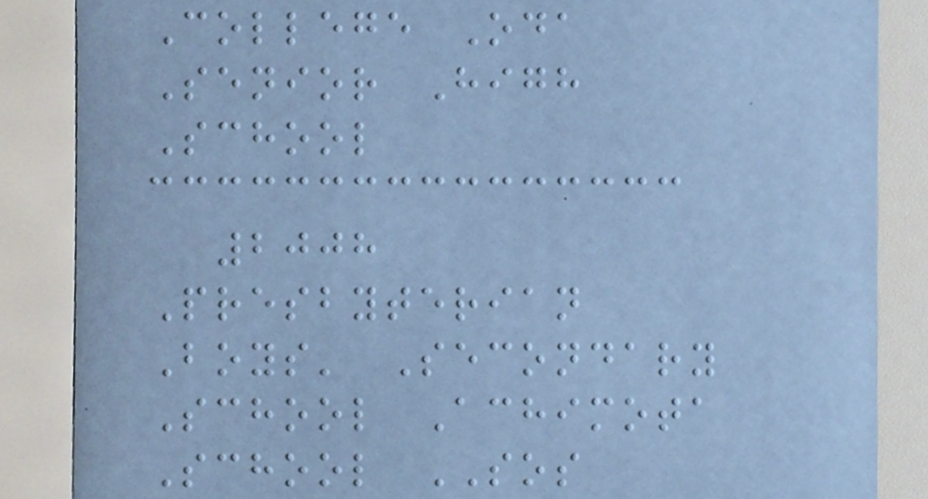College Oda
Senior High
School
2008
Presbyterian
Boys' Secondary
School Achimota
School SOS
